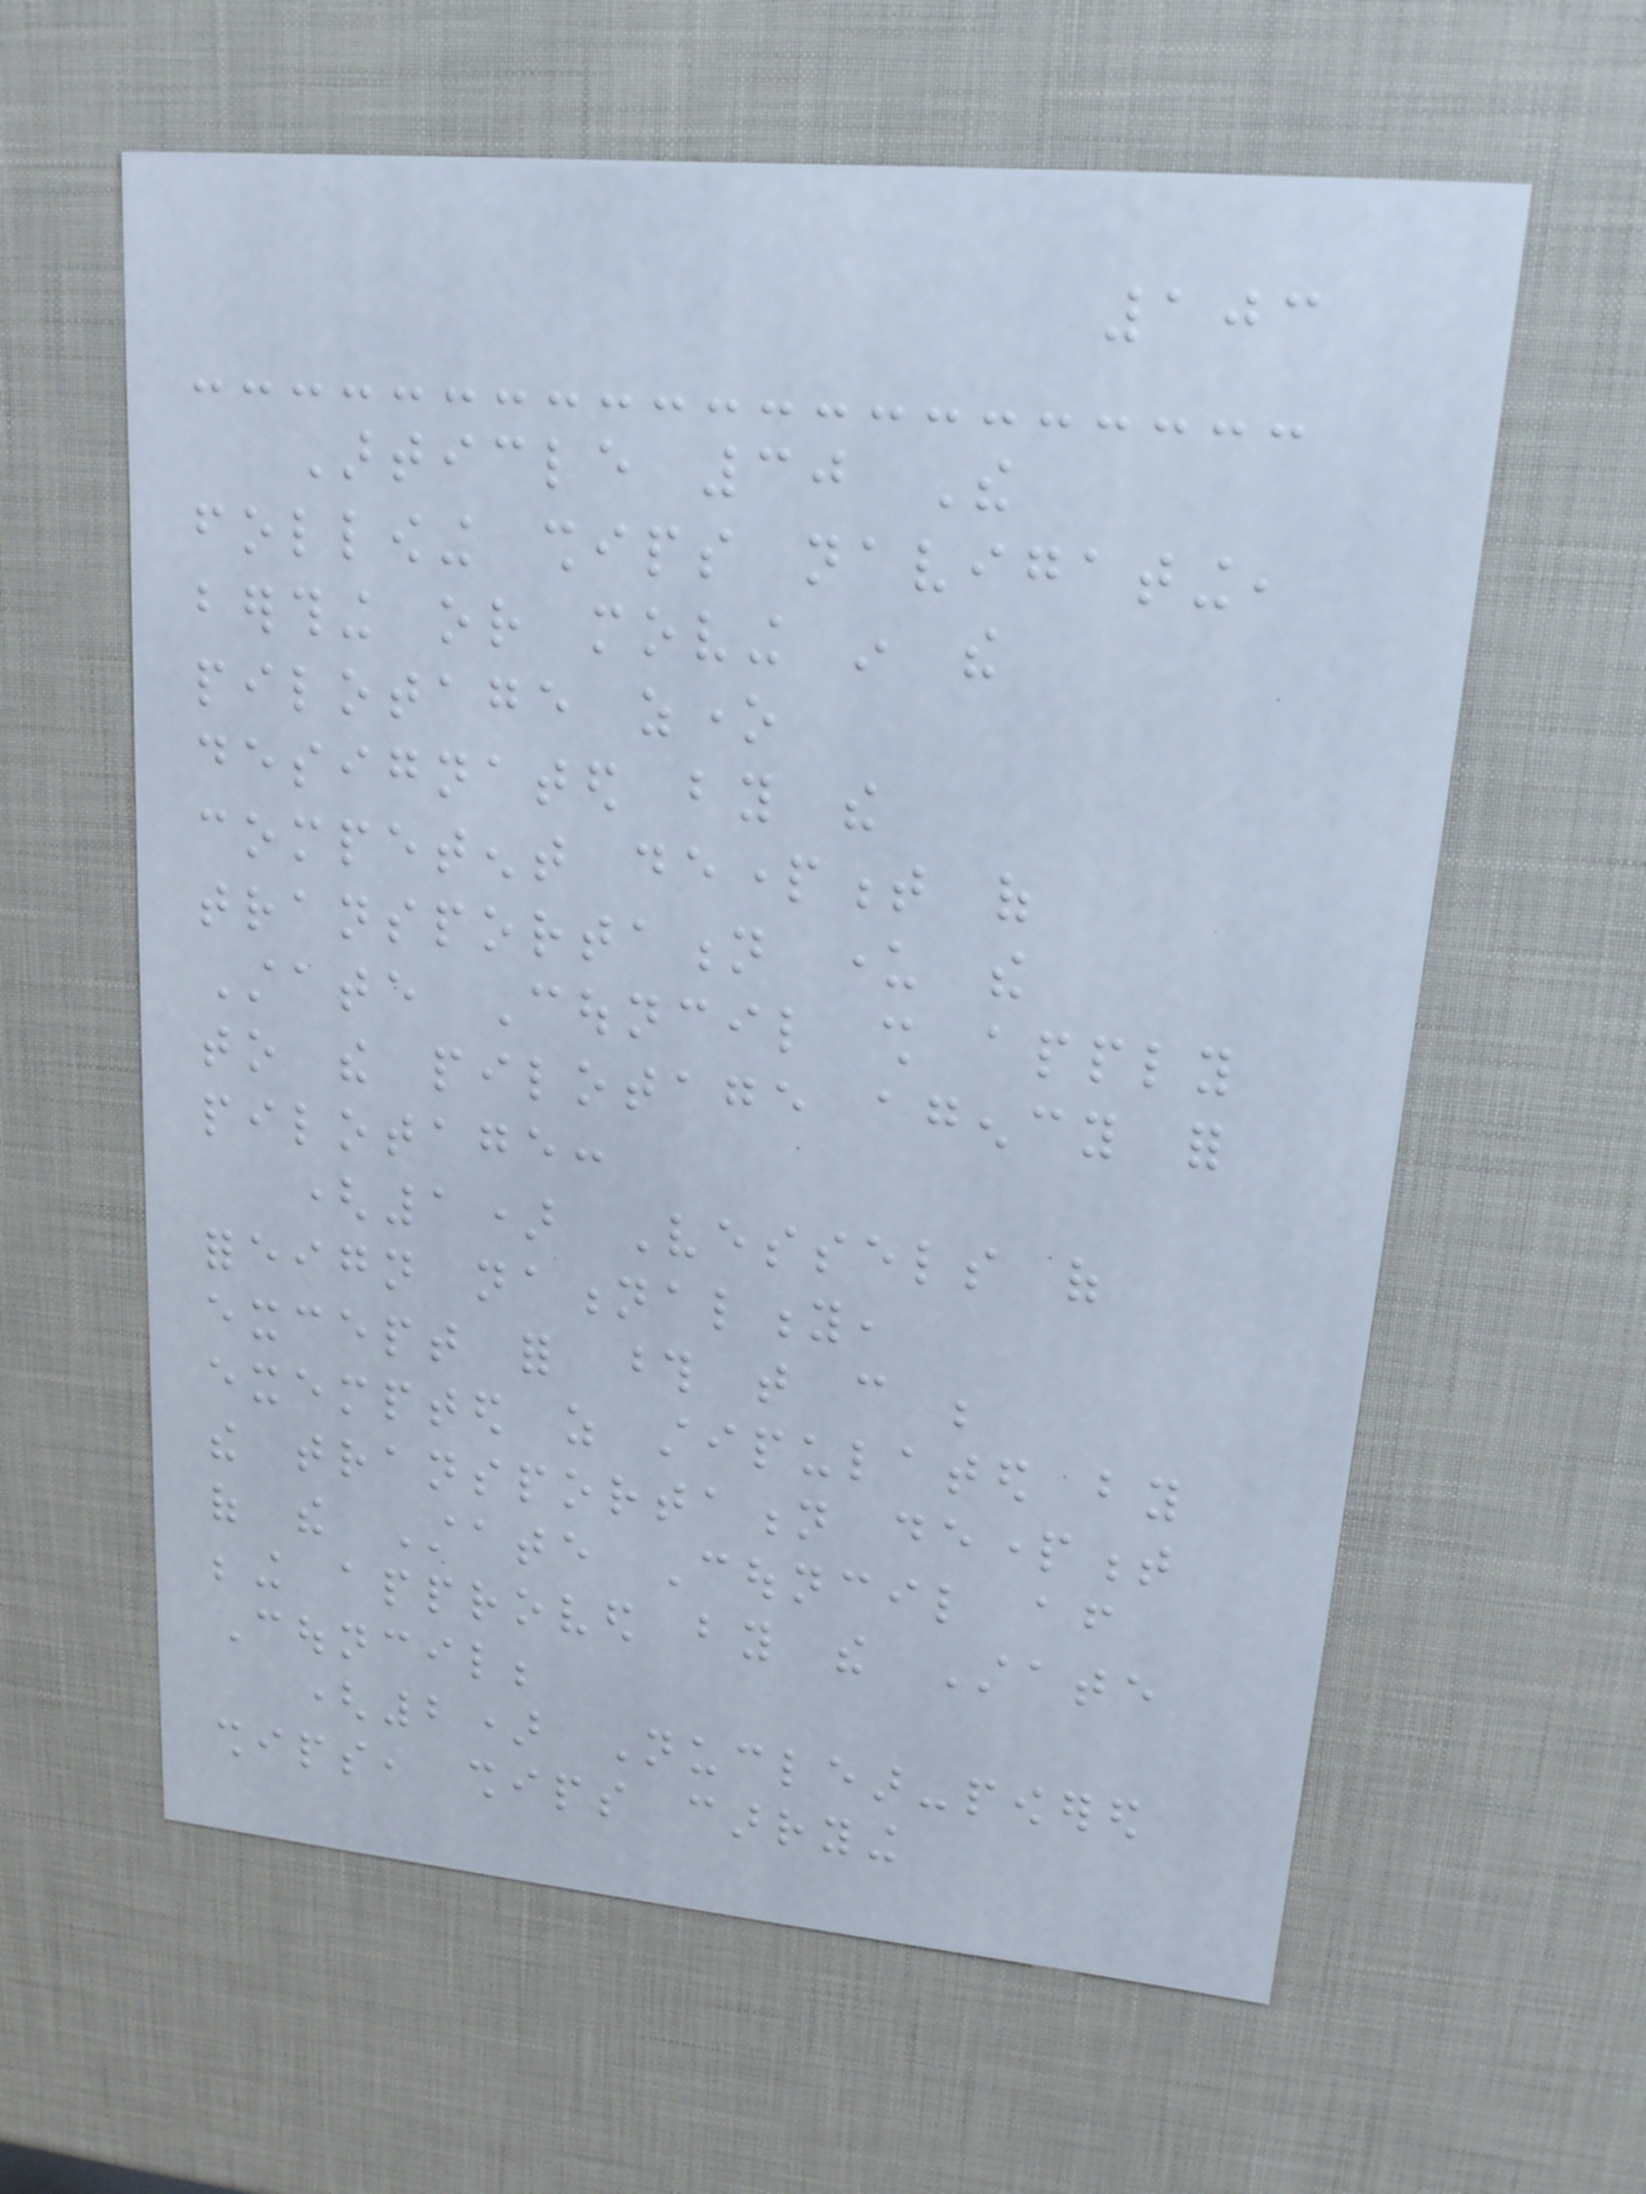103
Article 30 The
following ships navigating,
berthing or moving in the
pilotage zone
designated by the
competent department of
transportation under the
State Council shall apply
to the pilotage agency for
pilotage:
(1) Vessels of
foreign nationality,
except for those that can be
exempted as stipulated by
the transportation department
of the State Council after
being approved by the State
Council;
(2) Nuclear-powered
ships, ships carrying
